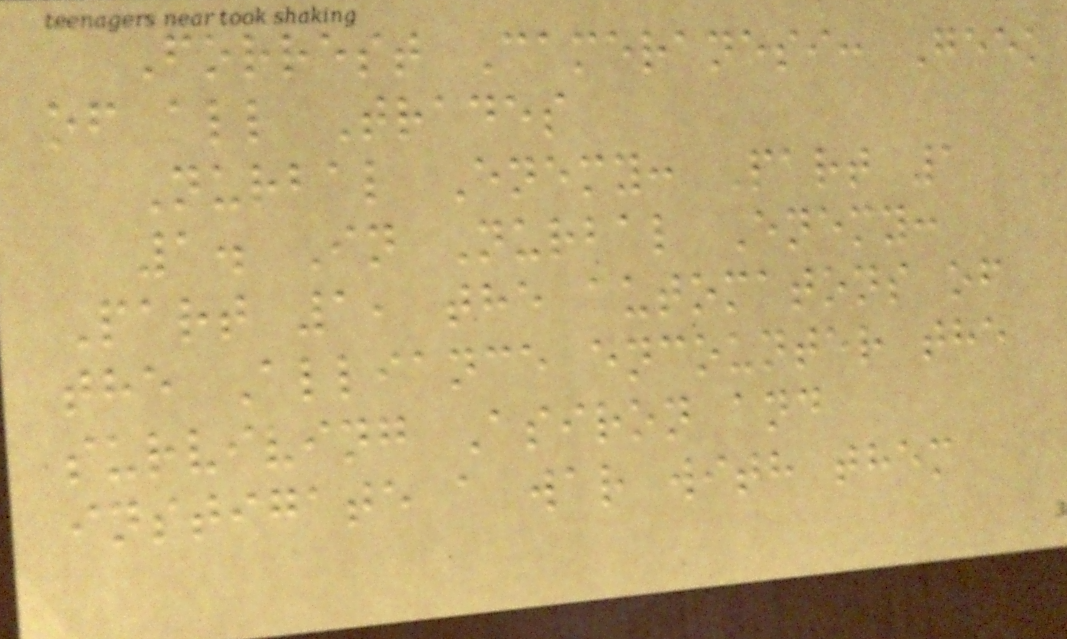Forrest Cameranesi: Geek
of all Trades
Nurbal Enemy: Part 1
1. In Nurbal Enemy:
Part 1, the automatons of
the Alliance encounter the
surviving Asiron and
instigate a war with them
